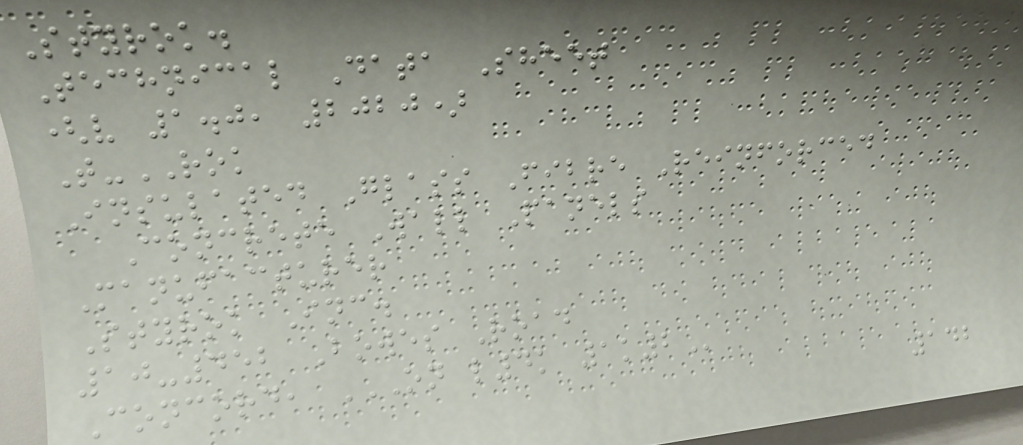Styrok.
Technical Data Sheet
(v 1.0, 2020)
T-ROK
Insulated Glass Fibre Reinforced
Concrete Wall Panels
Manufacturer
Styrok Inc.
10-452 Bowes Road
Concord, ON L4K 1K2
142
